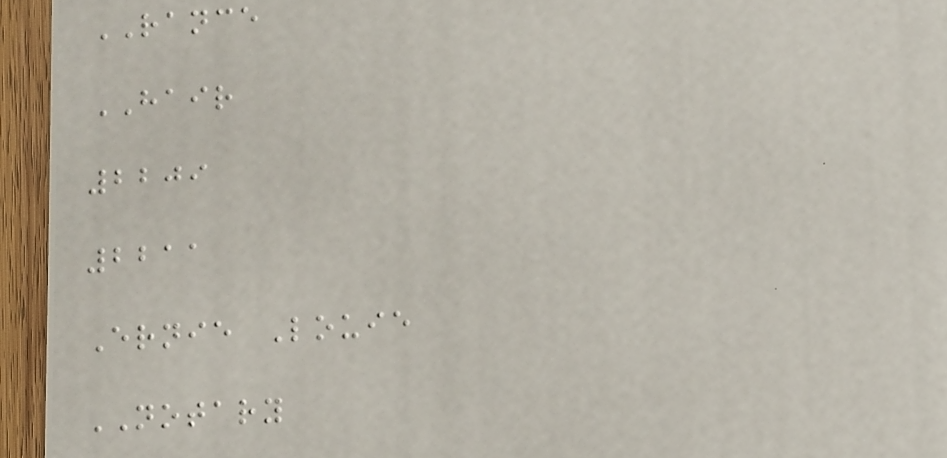RANCE
HAIR
2209
2211
Ernie Louie
NOTARY
